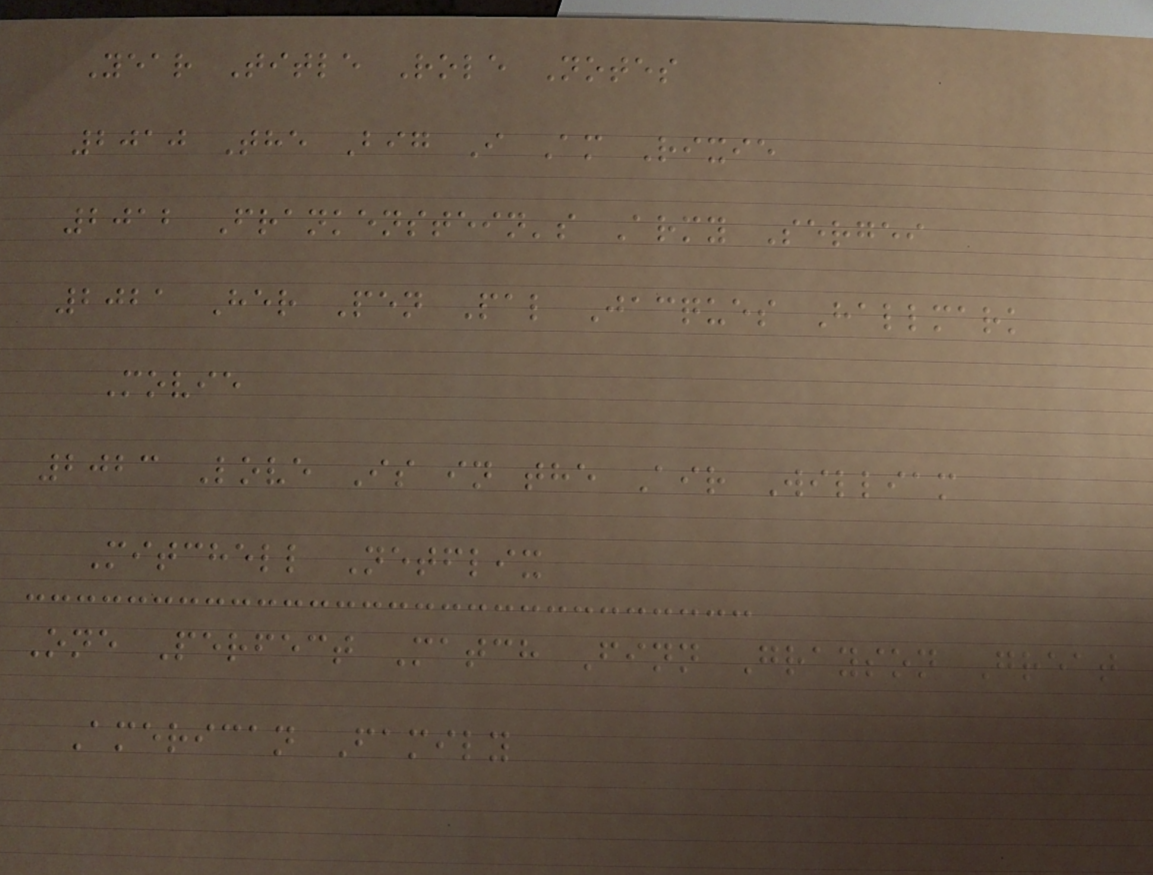Year Title Role Notes
2010 The Big I Am Rixie
2012 Frankenstein's Army Sergei
2021 Her Pen Pal Jacques Hallmark
Movie
2023 Love Is in the Air William
Mitchell Netflix
One Perfect Match Finn Grayson Great
American Family
